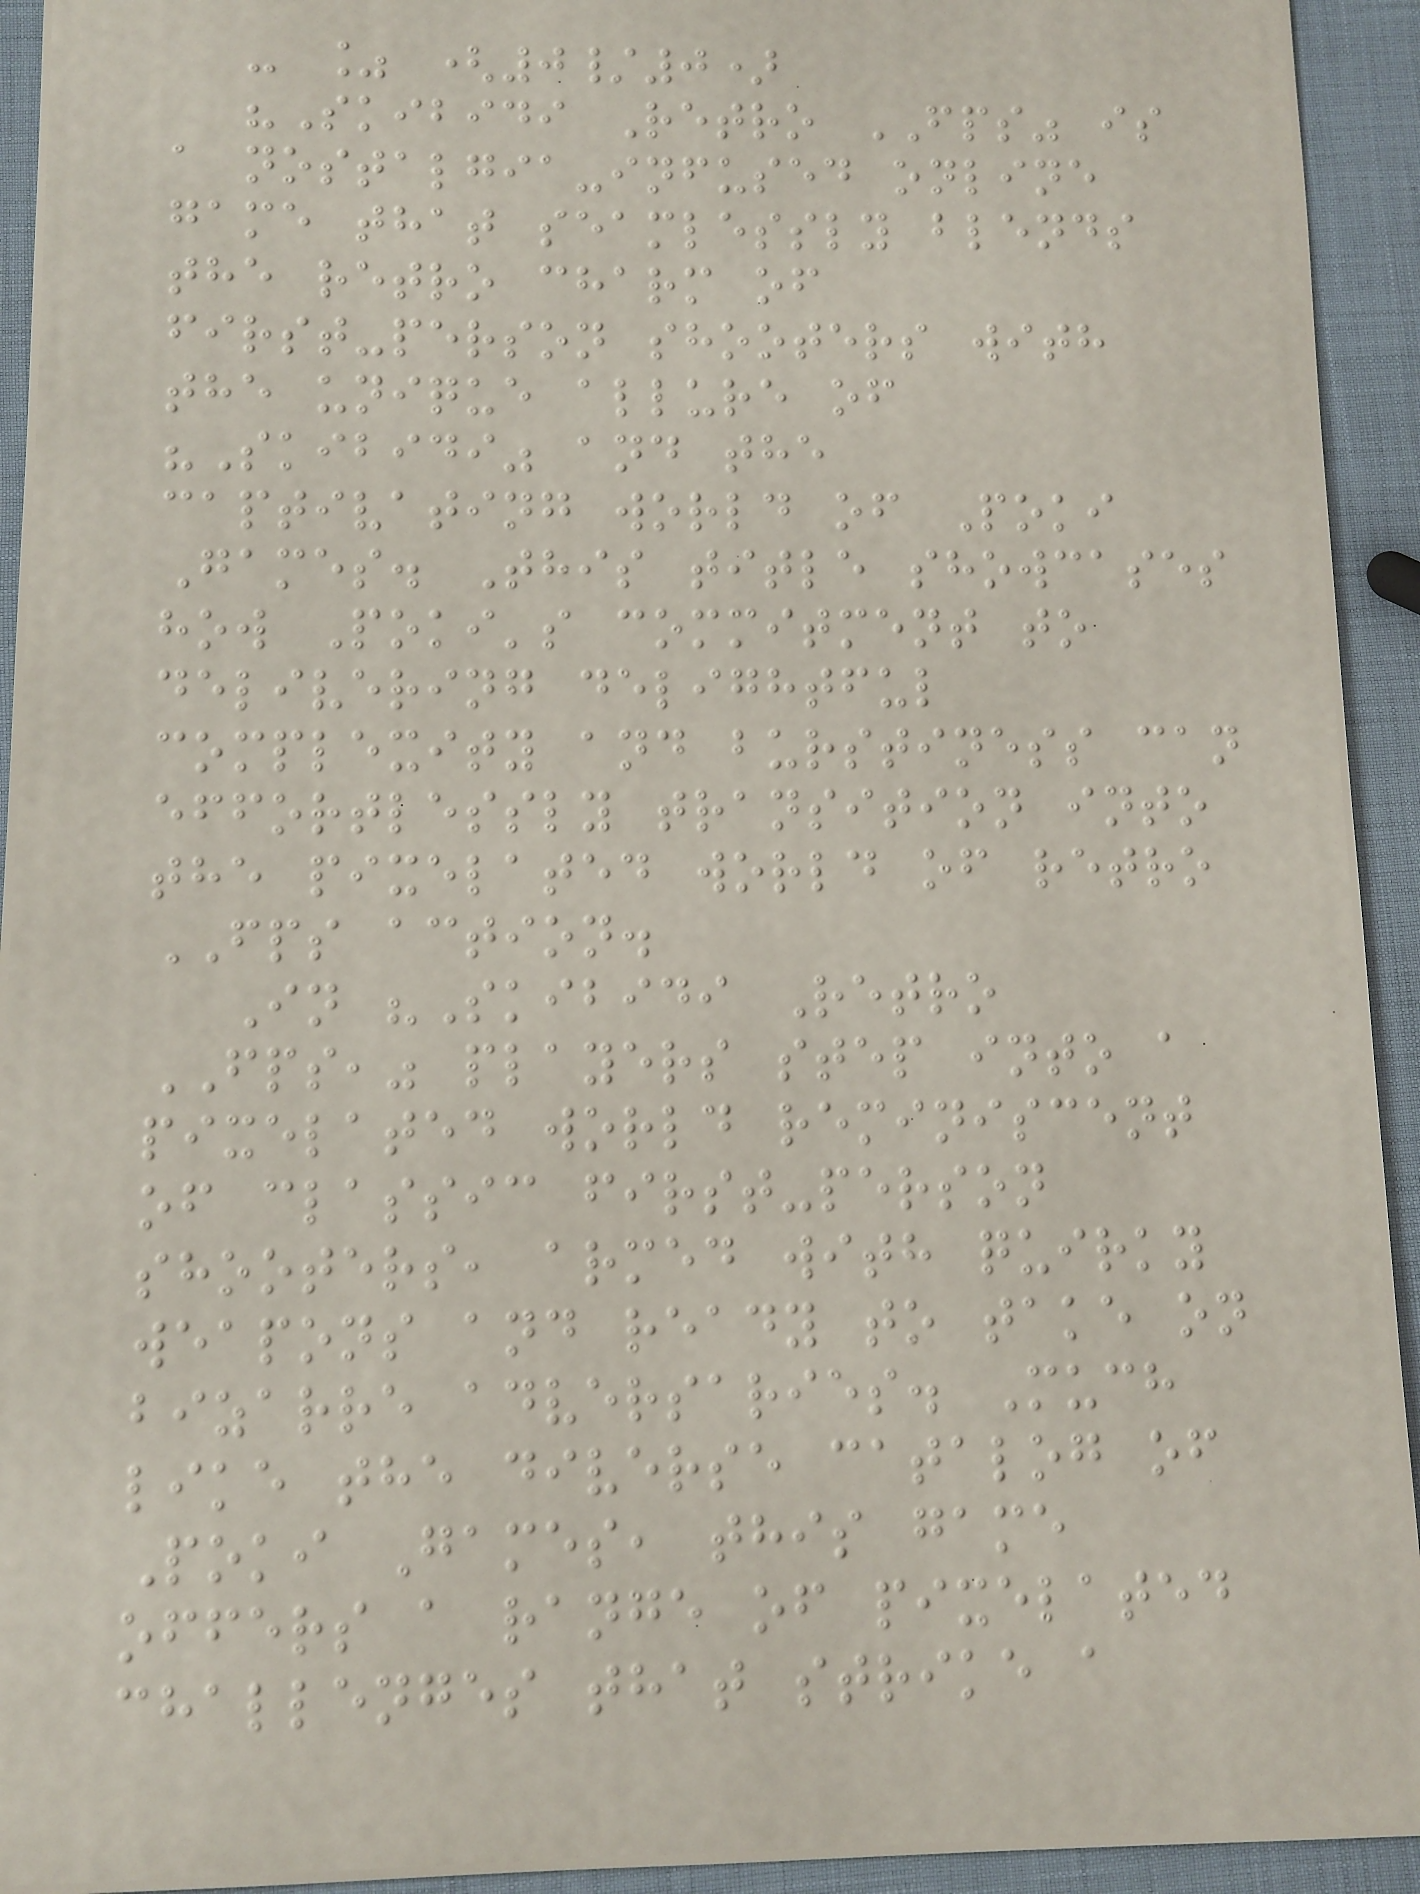- % (0/0)
"Skibidi Retro FPS" is
a nostalgia-infused online
game that seamlessly blends
the retro charm of
first-person shooters with
the unique allure of
"Skibidi" and the
captivating world of Poki
Games. This title showcases
how Poki's commitment to
delivering delightful
complexity and burstiness can
effortlessly transition into
the pixelated world of retro
FPS action.
In "Skibidi Retro
FPS," players step into a
pixelated world reminiscent
of classic first-person
shooters, armed with quirky
weapons and ready to take on
bizarre adversaries. Much
like the diverse catalog of
Poki Games, this game
offers a range of pixelated
challenges that strike a
